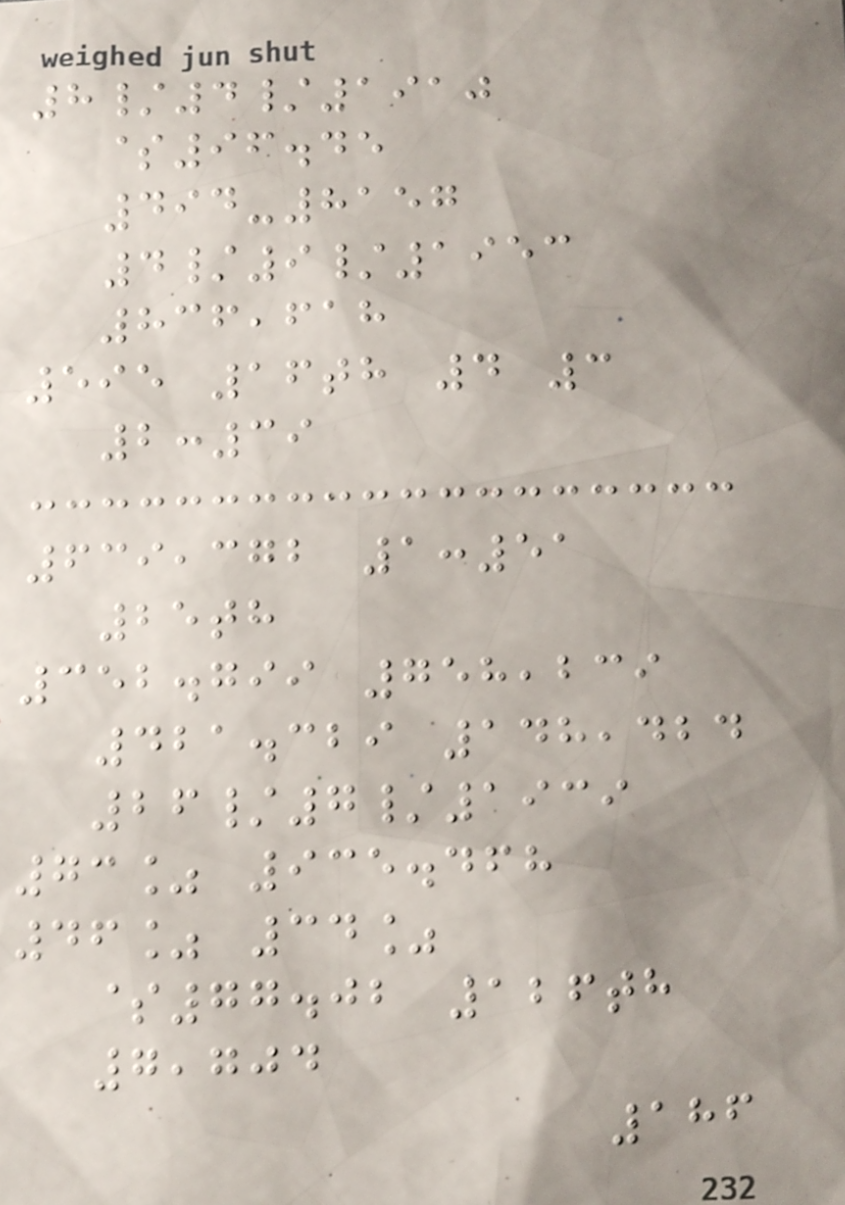8/4/1910
$96.45
494-8157
4/9/1953
836,618
595 16th 4 3
2:39
639,372 1:51
25th
352.799 758,239
421.329 148,424
26/7/1939
73% 935.468
46% 34%
$77.02 126th
7,704
186
